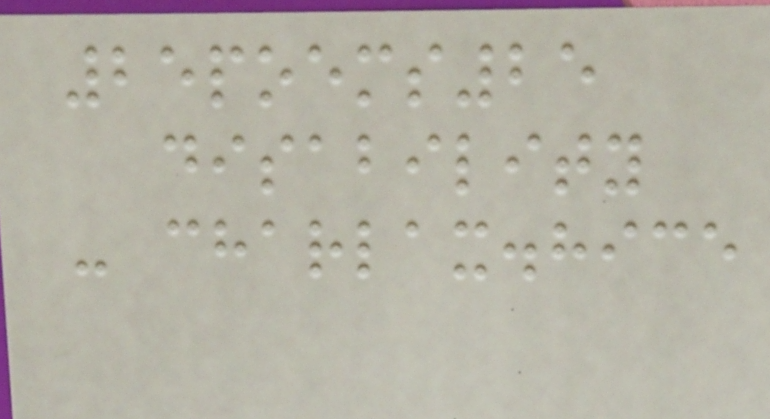25poems25
disability
- charlax.hice
